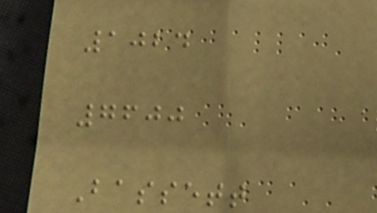1024
7600
Bassett
